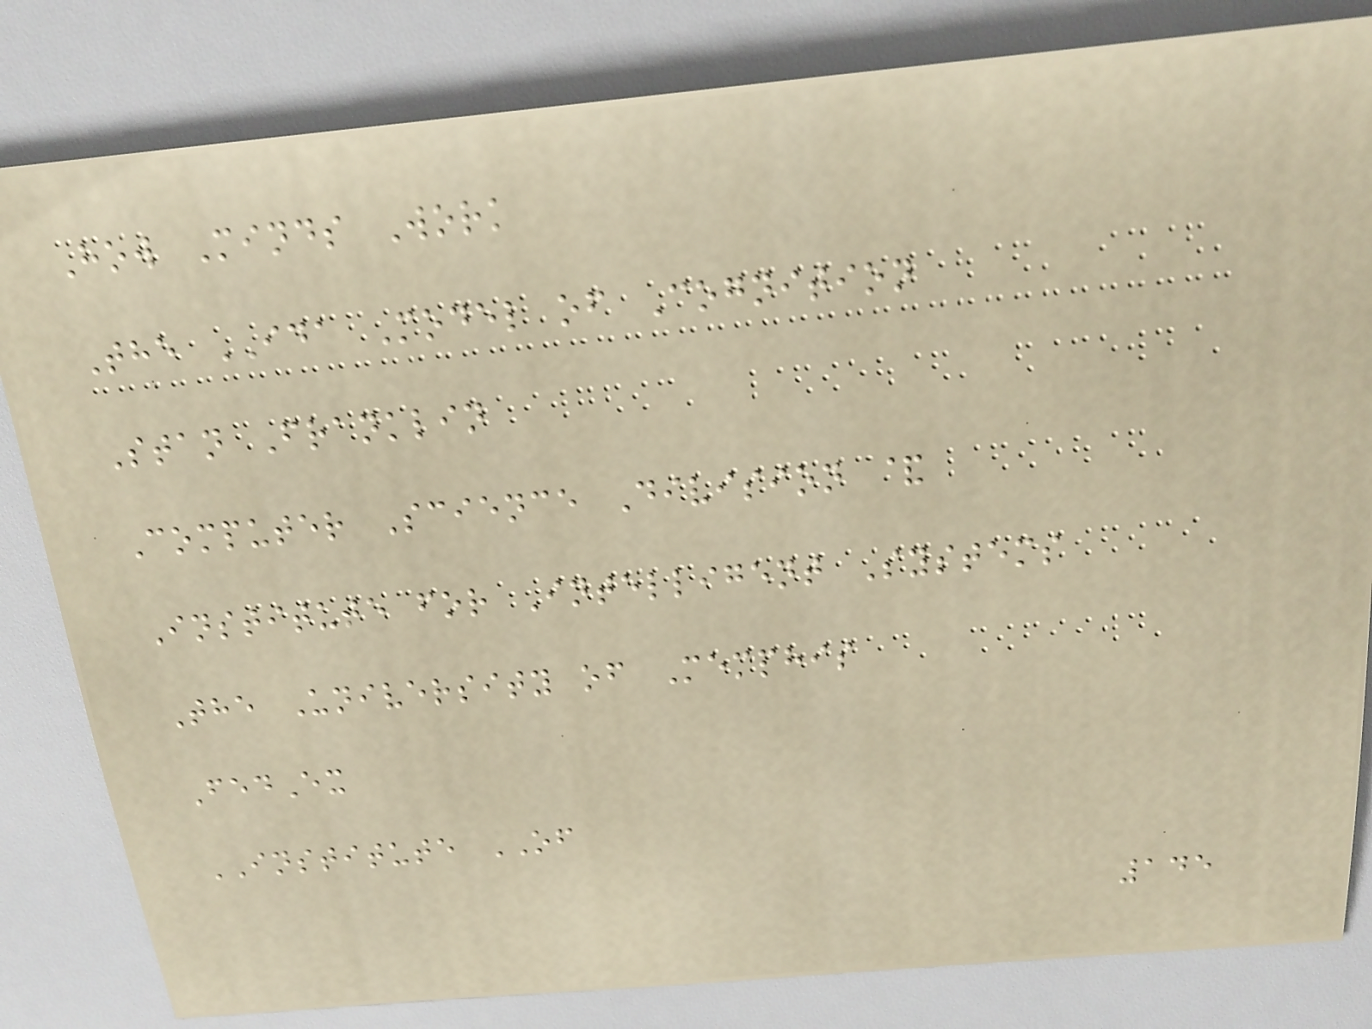How Minds Work
The IDA Model of Cognition
Stan Franklin
Computer Science Division &
Institute for Intelligent Systems
The University of Memphis
FedEx
INSTITUTE OF
145
